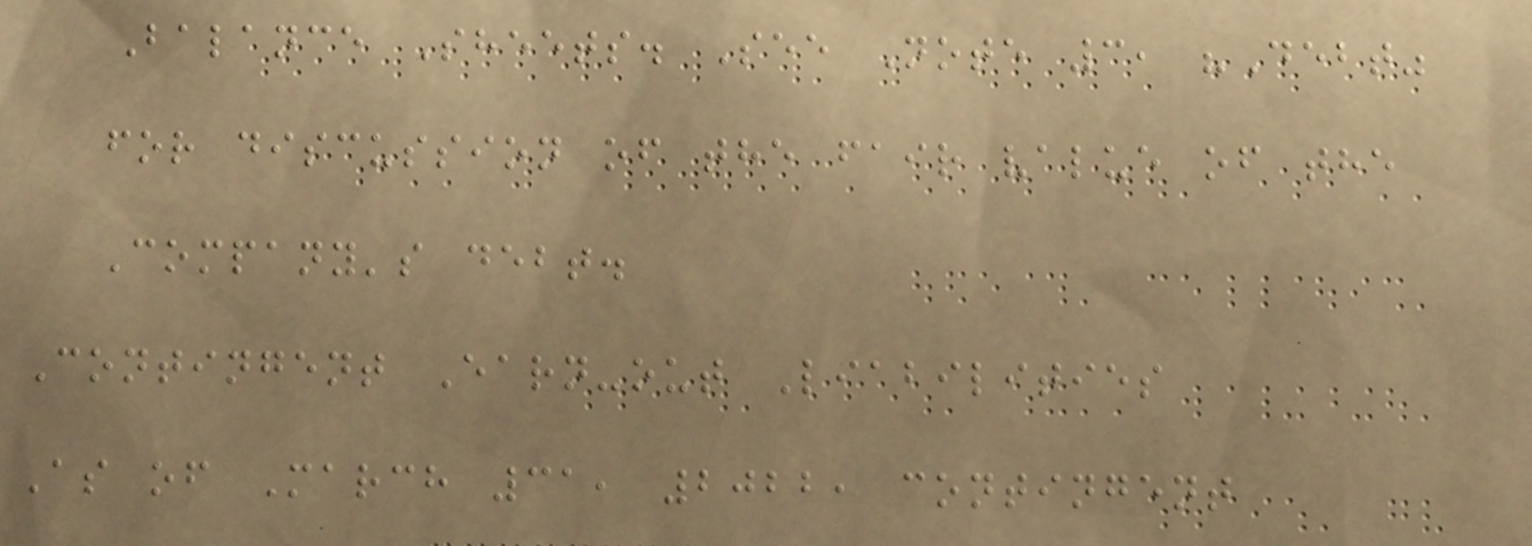Balance Sheets. See Note 3, "Debt"
for discussion of the fair value of the
Company's debt.
Contingent Earn-out Liabilities
As of March 31, 2022, contingent
